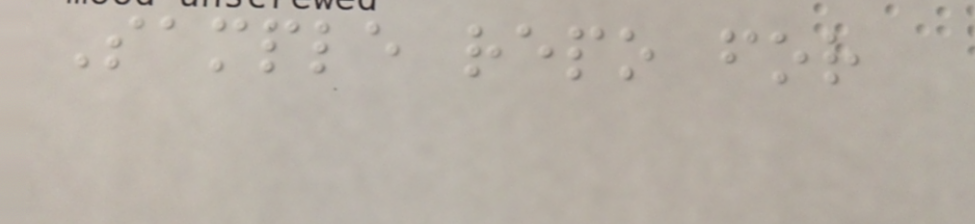Sample repo for
